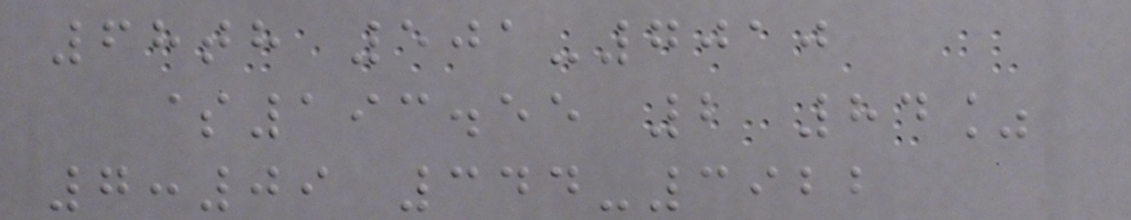68th 501-7010
$193.55 2 84%
7:09 344-3922
